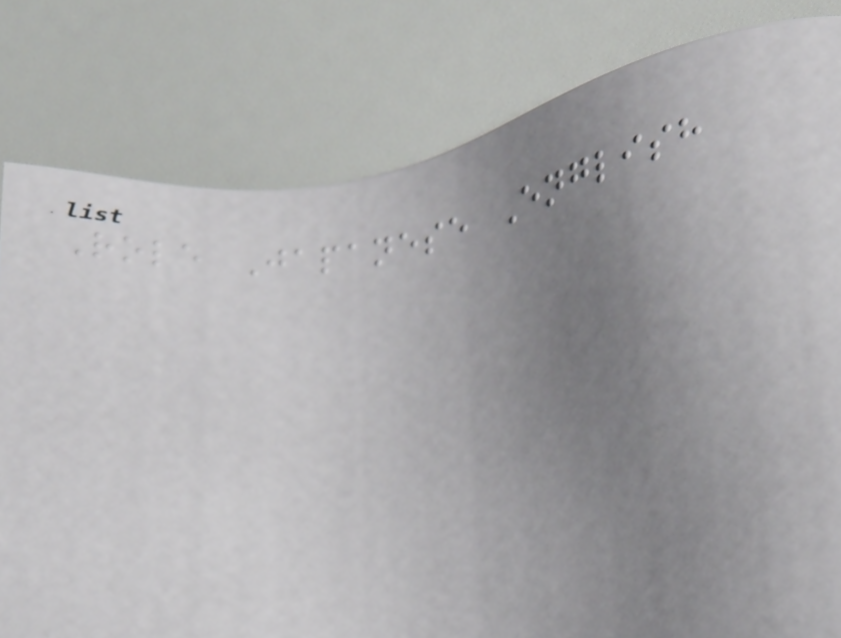Role Japanese English
